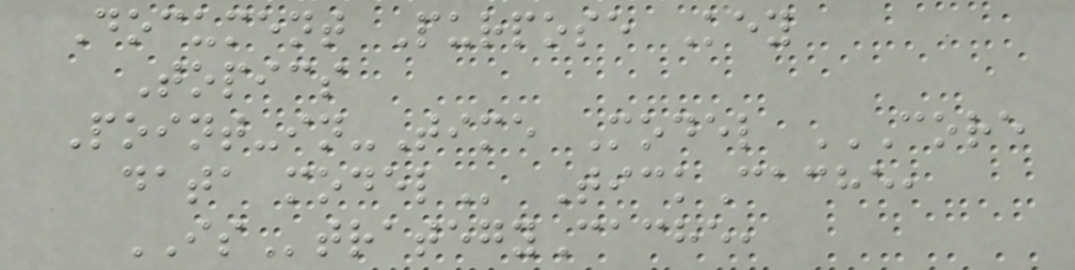Document Purpose Key
Topics
Point-in-Time Model CORE
DATA MODEL TickCache,
IStrategyCache,
